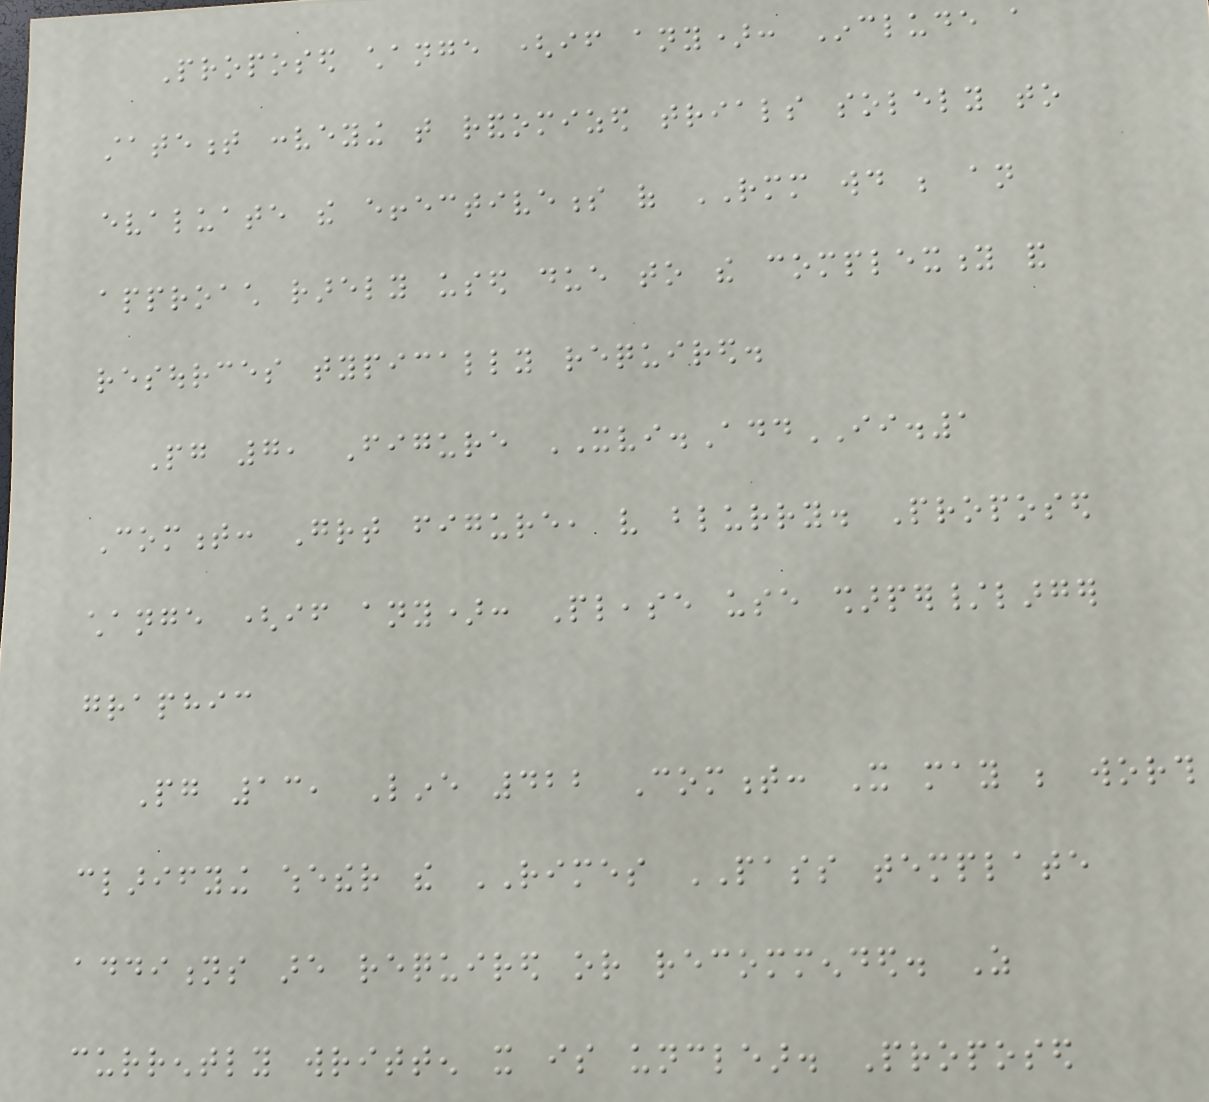Proposed change (if any): Include a
statement conveying that randomized trials solely to
evaluate the effectiveness of RMM would be an
approach rarely used due to the complexity and
resources typically required.
Pg 7, Figure XVI.AddII.1
Comment: Great figure, very blurry. Proposed
change (if any): Please use sharper/larger
graphic
Pg 13, Line 422 Comment: It may be worth
clarifying whether the RIMES PASS template
additions are required or recommended. As
currently written it is unclear. Proposed
